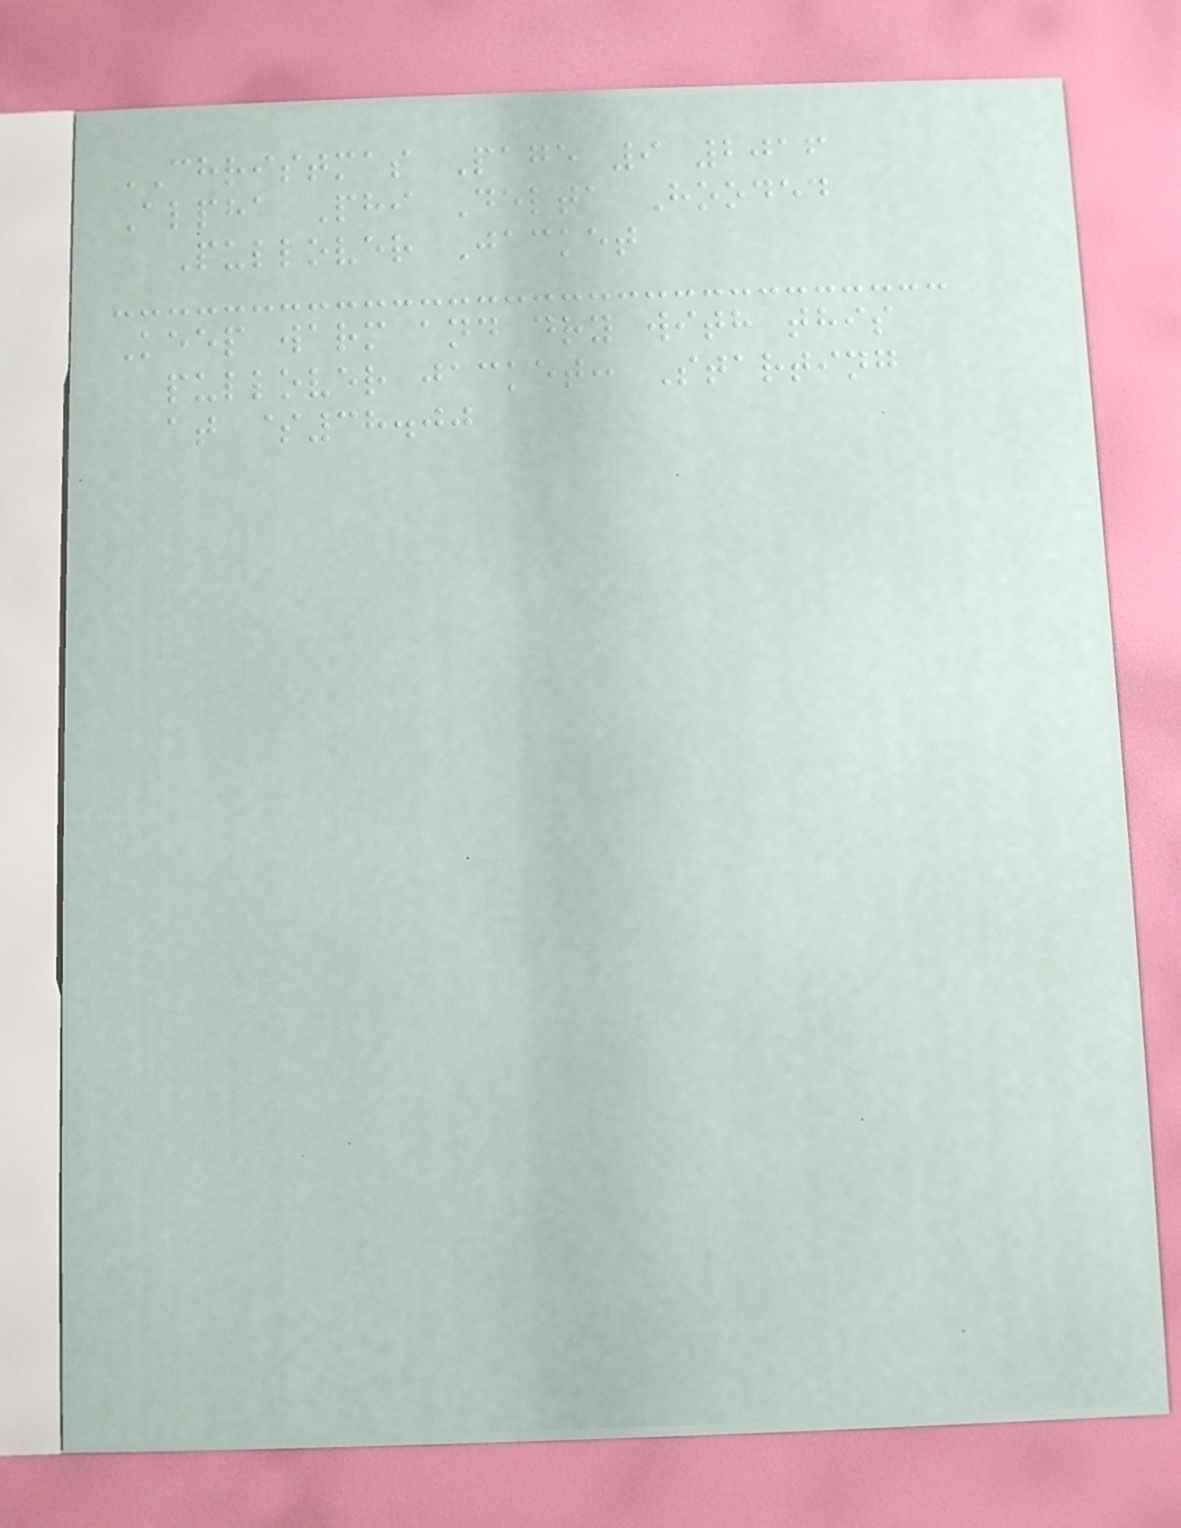CHRISTMAS Page 9 2016
Alpha Phi Delta Hooded
Pullover Jacket
Keep warm and dry with this
pullover jacket: Starting
at $38.00
